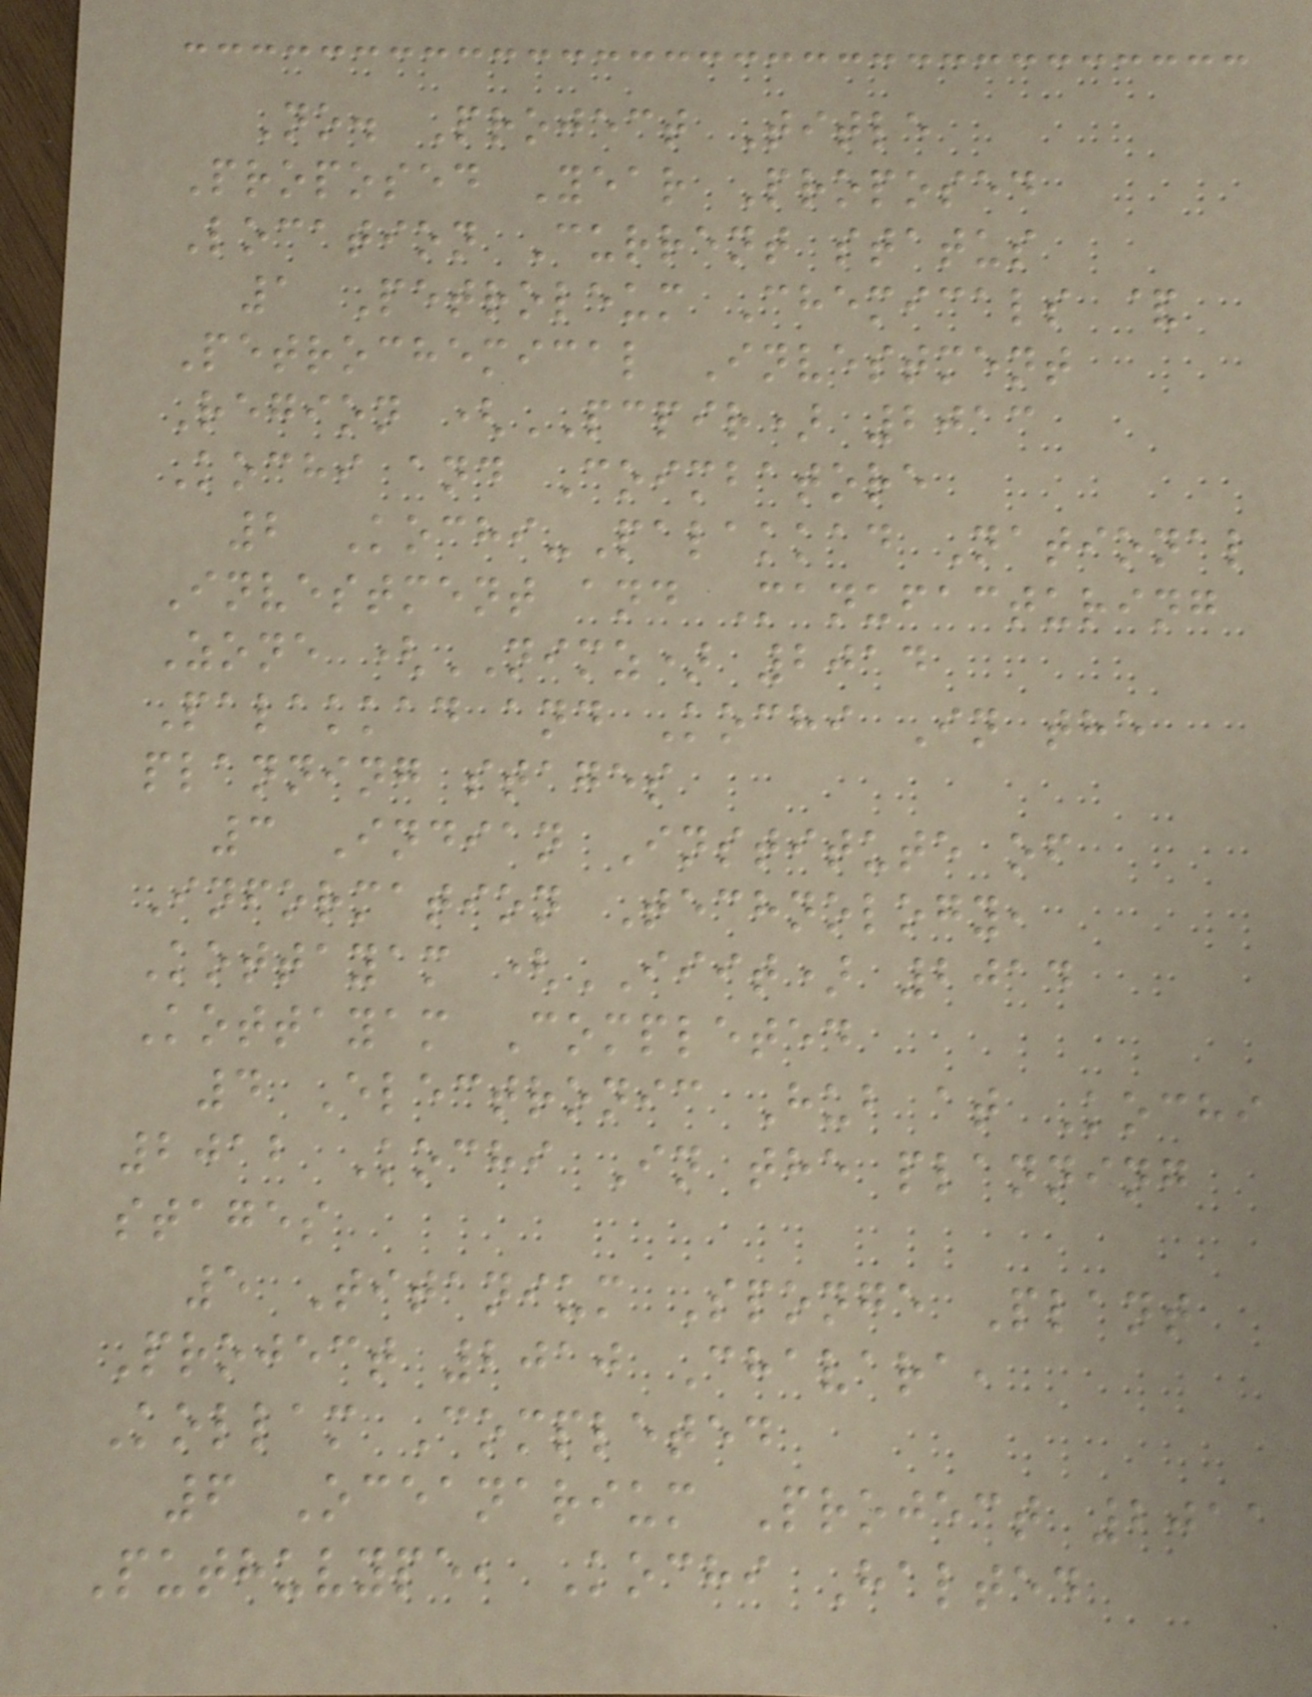No. Project Title
Proposed Year Proposed
Location Current status
1 Petroleum Chemicals &
Petrochemical Investment
Region (PCPIR) 2013
Kochi and Coimbatore
2 Kochi-Palakkad National
Investment and Manufacturing
Zone (NIMZ) 2014
Palakkad and Kochi In the
planning stages
3 Indian Institute of
Information Technology,
Kottayam (IIIT) 2014
Kottayam Completed
4 Electronic Hub at Kochi
2012 Kochi In the planning
stages
5 Titanium Sponge Plant
Project 2010 Chavara,
Kollam Completed
6 Oceanarium Project 2011
Puthuvype, Kochi Halted
